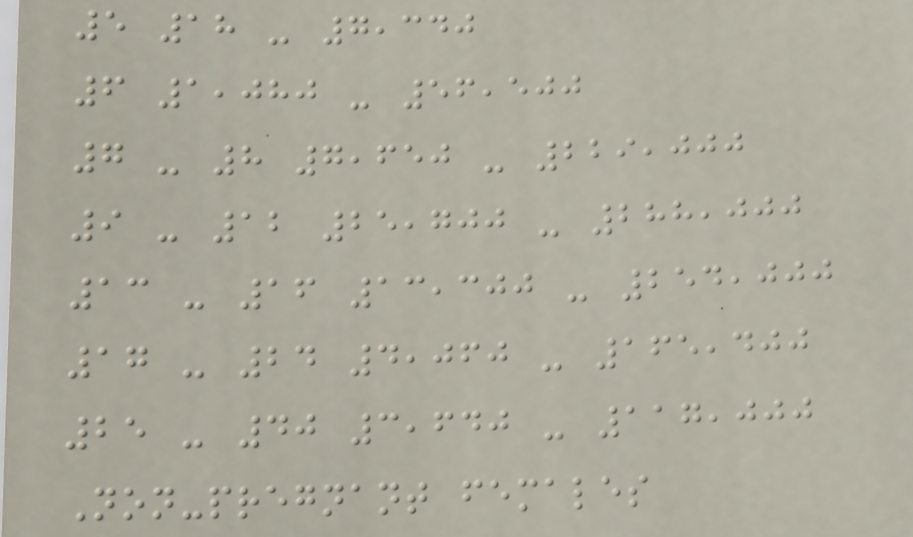5 18 - 7,340
6 1,080 - 56,500
7 - 8 7,650 - 229,000
9 - 12 25,700 - 288,000
13 - 16 13,300 - 254,000
17 - 24 4,060 - 165,400
25 - 40 3,640 - 117,000
Non-pregnant females
